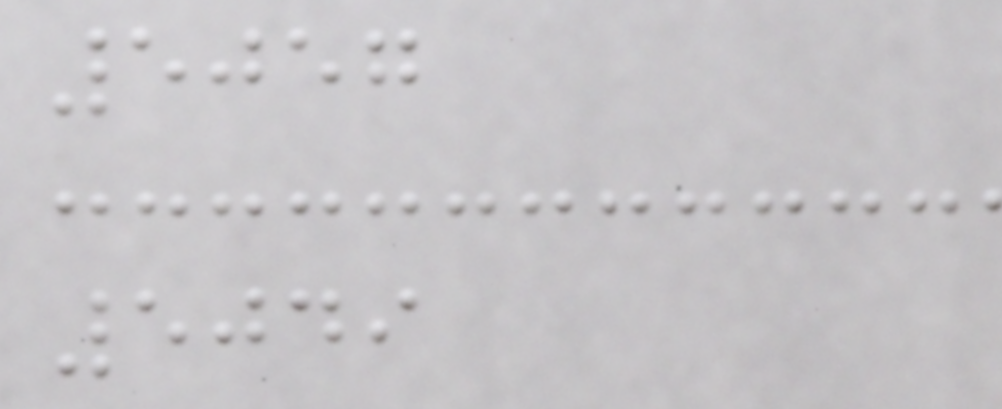5057
5049
